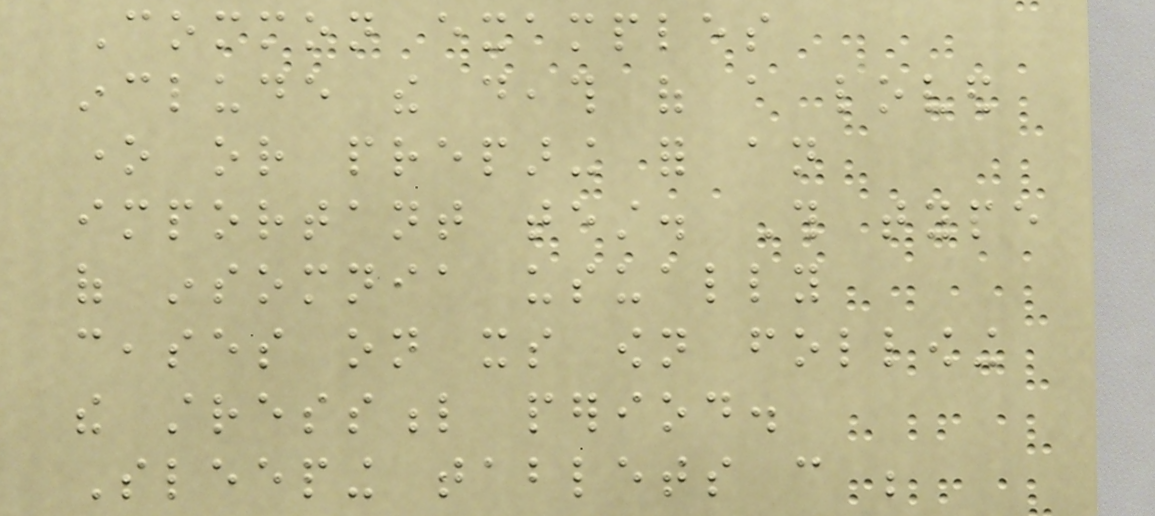Common examples
include the death of a loved
one or preparing for an
important test. This type
of insomnia usually
ceases on its own following
the stressful period.
Sleeping tablets can be
